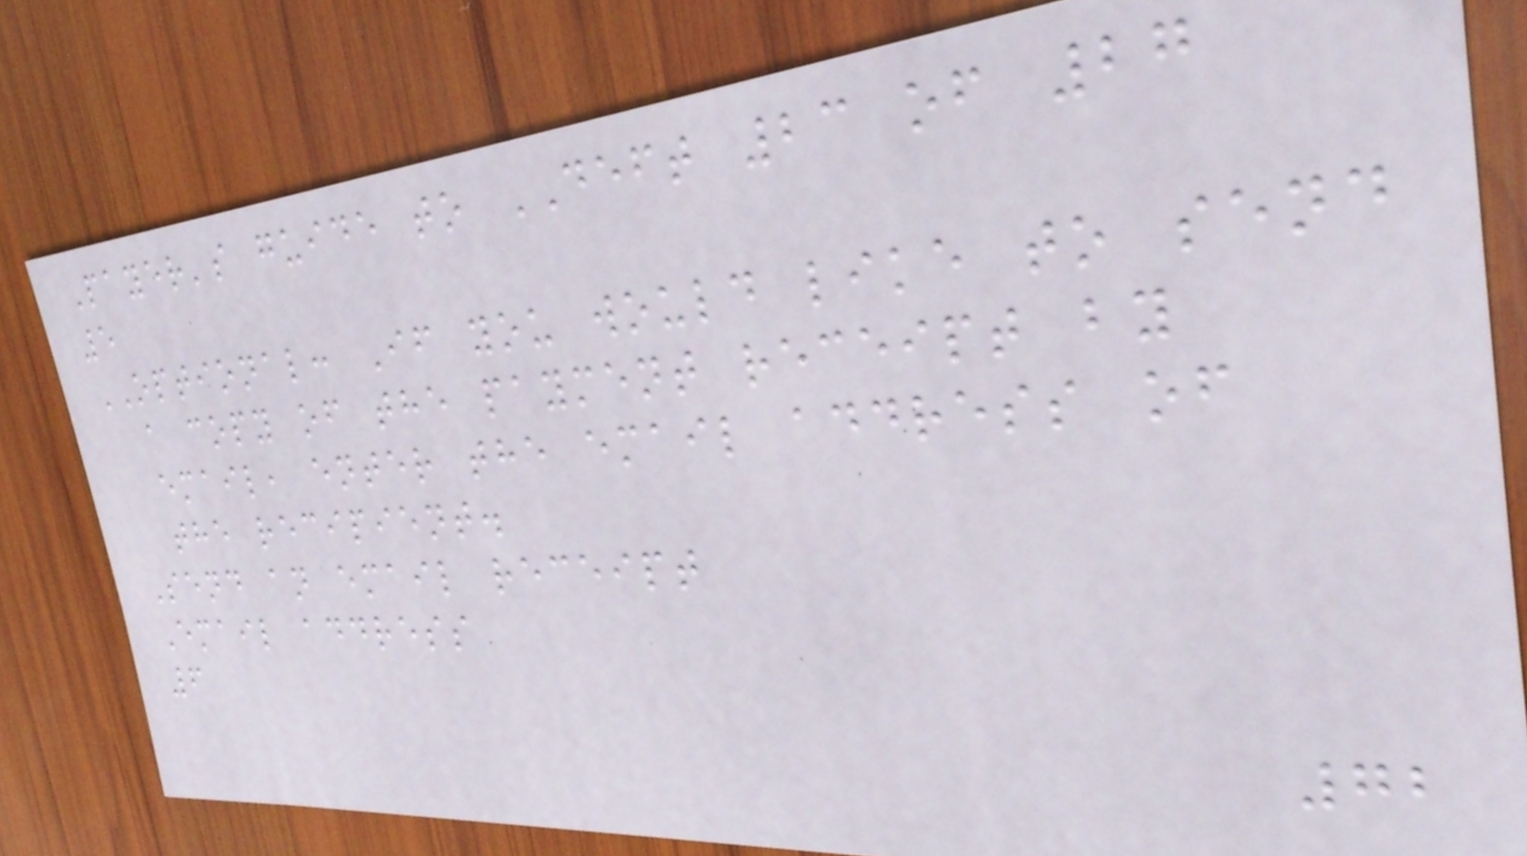Payer's guide to DEFT 23 of 27
5
OPTIONAL: If you would like to send
a copy of the payment receipt by
email, enter the email address of
the recipient.
Send an email receipt
Email address
6
72
